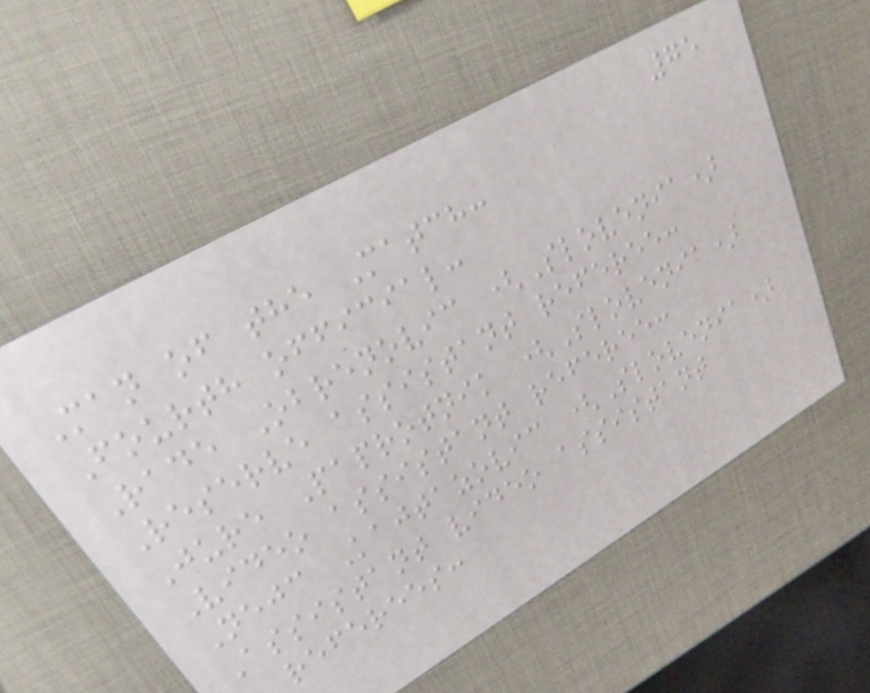75
Man of the Match:
Fourth official:
Rade Obrenovic (Slovenia)
Reserve assistant referee:
Jure Paprotnik (Slovenia)
Video assistant referee:
Nejc Kajtazovic (Slovenia)
Assistant video assistant
referees:
